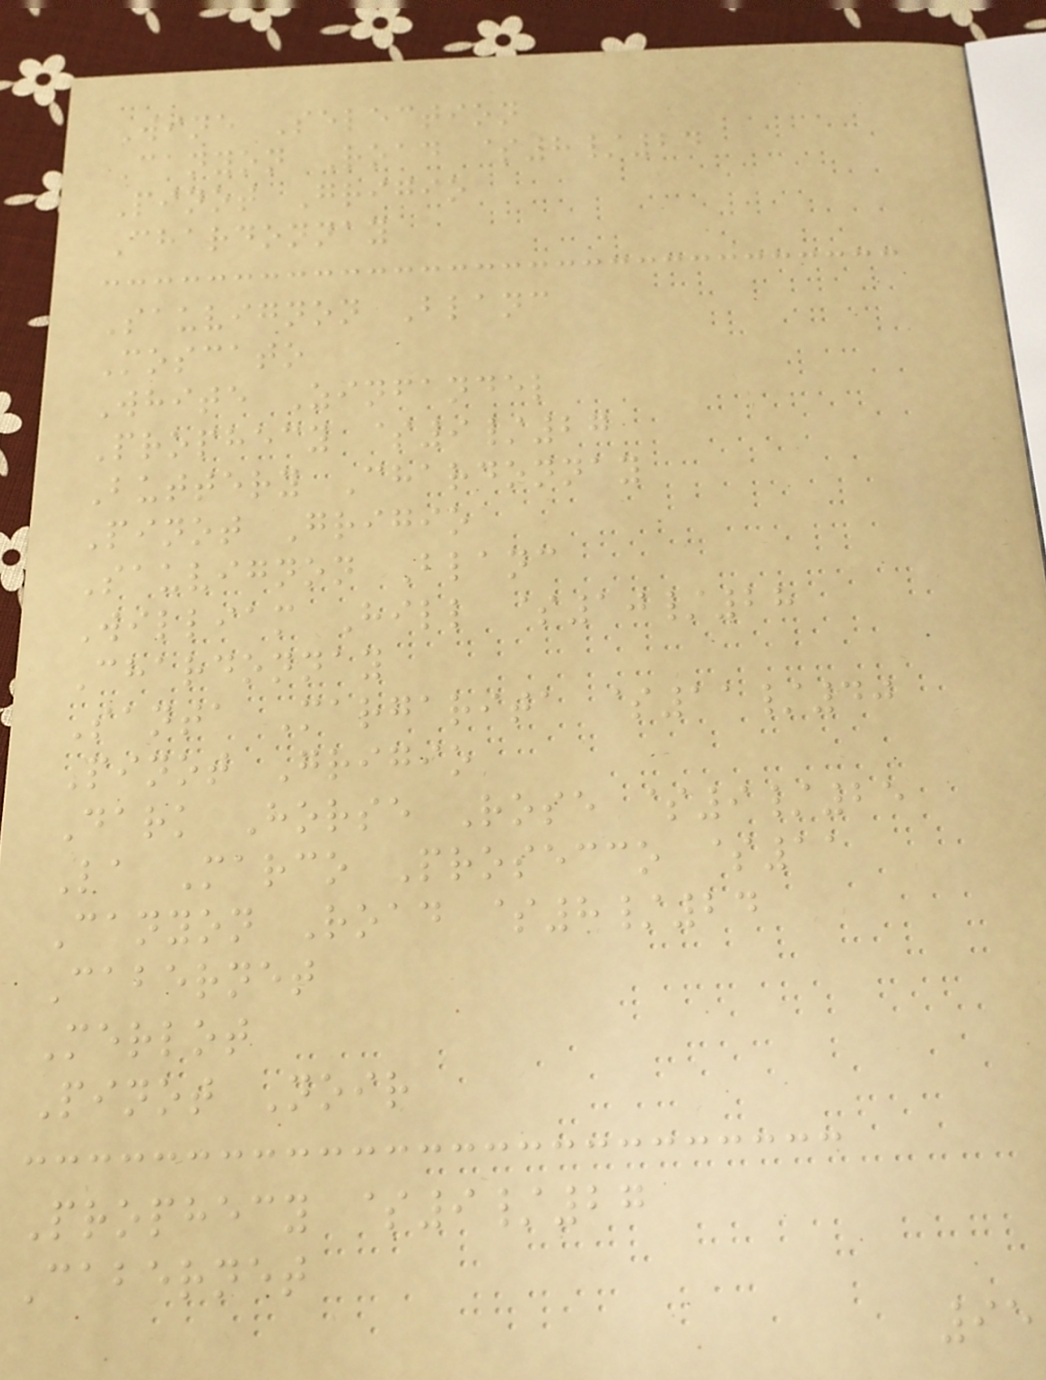Wine Selection
Canyon Road $8/24
Pinot Grigio
Chardonnay
Sauvignon Blanc
Moscato
White Zinfandel
Prophecy $9/27
Buttery Chardonnay
Pinot Grigio
Sauvignon Blanc
William Hill $10/28
Chardonnay
Santa Margarita $11/40
Pinot Grigio
Dark Horse Rose $9/25
La Marco Prosecco $11
Canyon Road $8/24
Cabernet
Merlot
Pinot Noir
Prophecy $9/27
Cabernet
95
